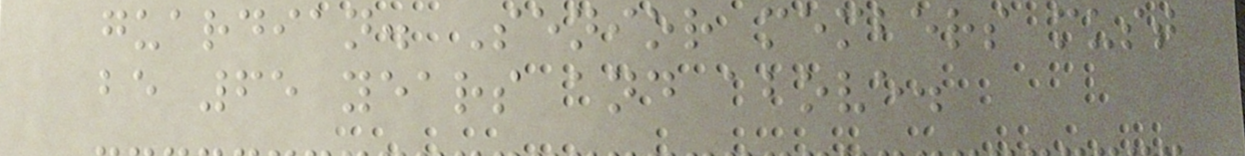guardian. Senior members must
be 65 years and above.
